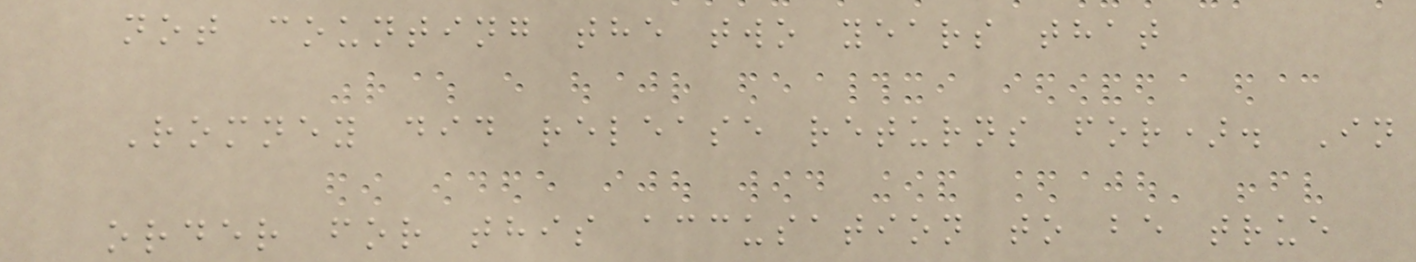not counting the two years that
Romney did release returns for). In
order for this accusation to be true
